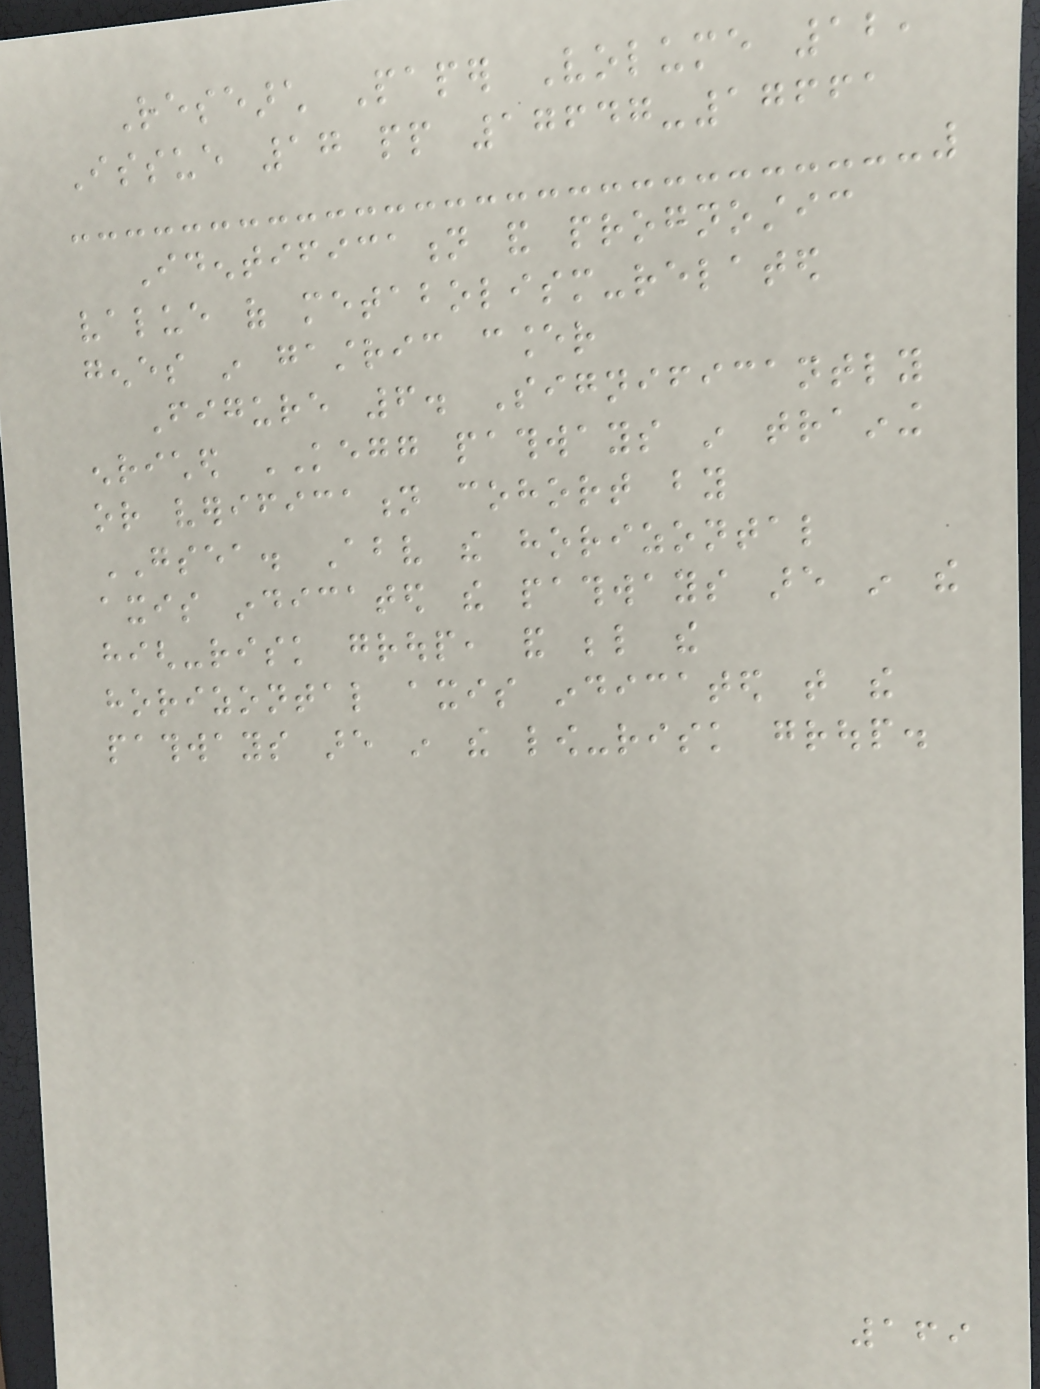Research Paper Volume 12,
Issue 17 pp 17647-17661
Identification and prognostic
value of metabolism-related
genes in gastric cancer
Figure 6. Significantly
enriched KEGG pathways in training
or verification cohort by
GSEA. Above the horizontal
axis indicated the pathways are in the
high-risk group, and below the
horizontal axis indicated that the
pathways are in the low-risk group.
169
